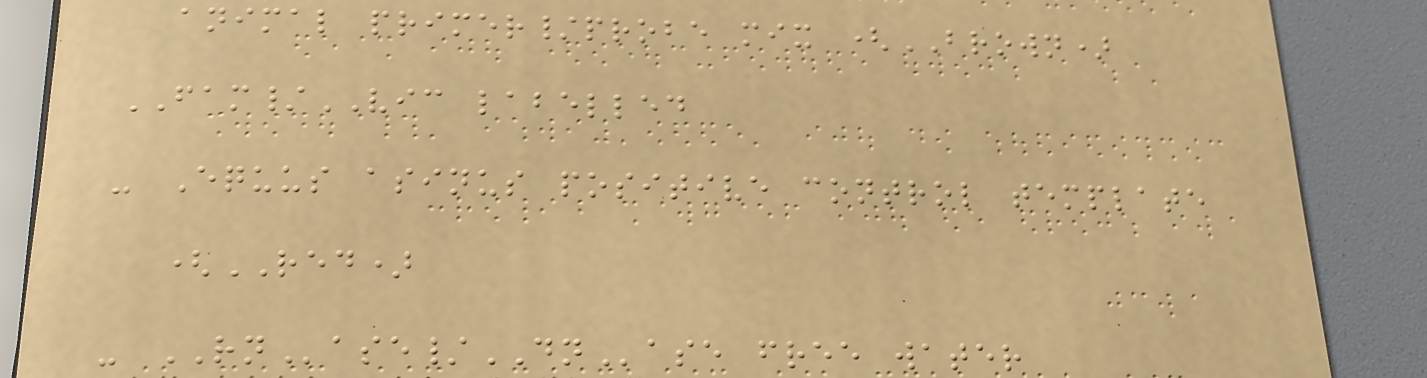animal primer/probe mix (BROWN)
FAM/VIC labelled
- Equus asinus positive control template
(RED)
- RNase/DNase free water
